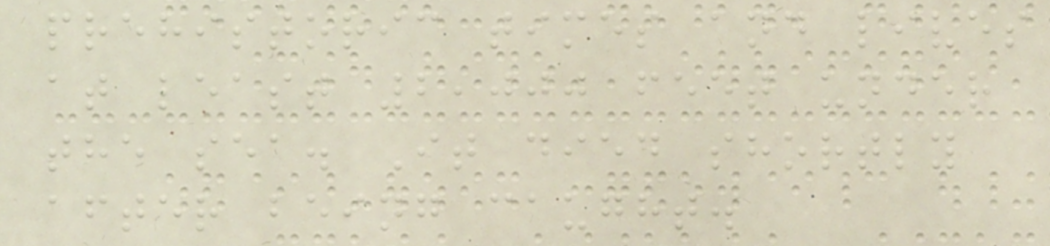prehistoric times and lives
at least 2,000 feet under
the sea. It died shortly
after being caught.
